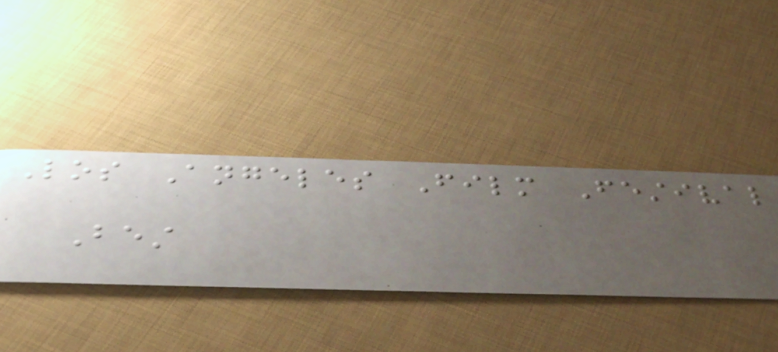Los Angeles Film Festival
Best
